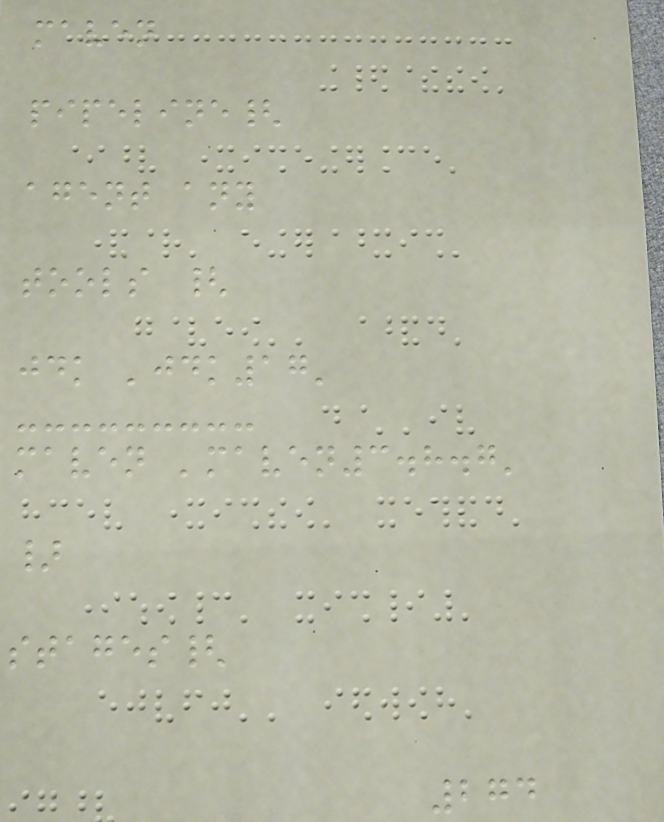maven
pipeline{
agent any
tools {
jdk 'jdk17'
maven 'maven3.8.7'
}
stages{
274
